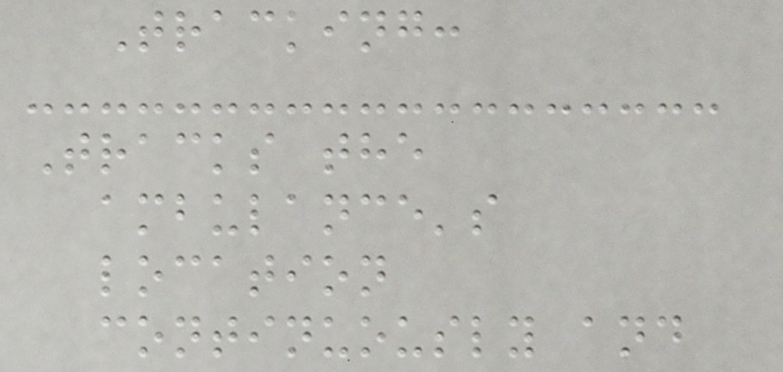Tracking:
Tracks the
ambulance's
location
continuously and
